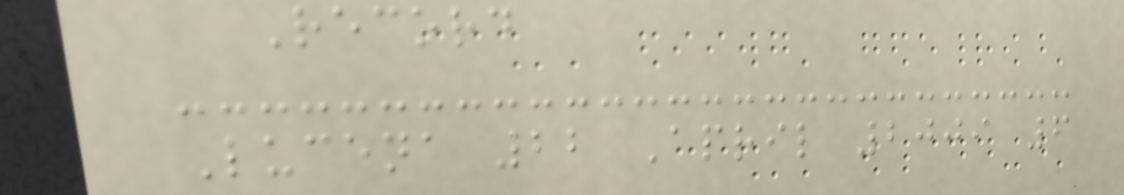Record
Lucena 22 April 2009 6
